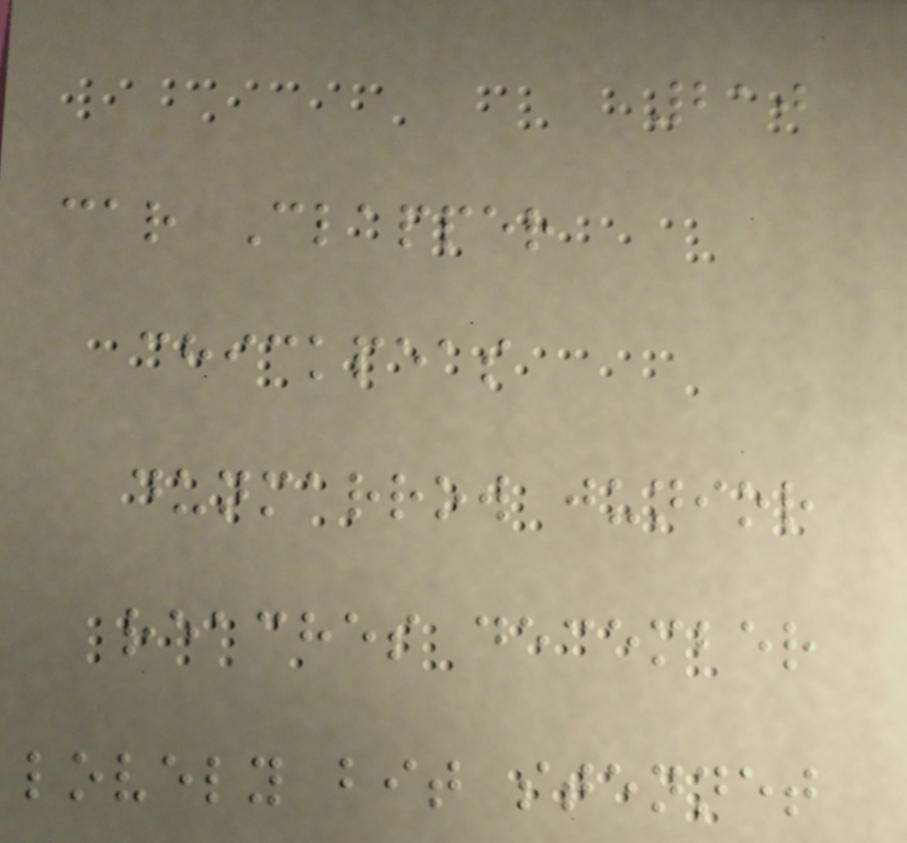210
car Clapper
chickpeas
dunmarrow junior
reaches december
lovely bit stennet
